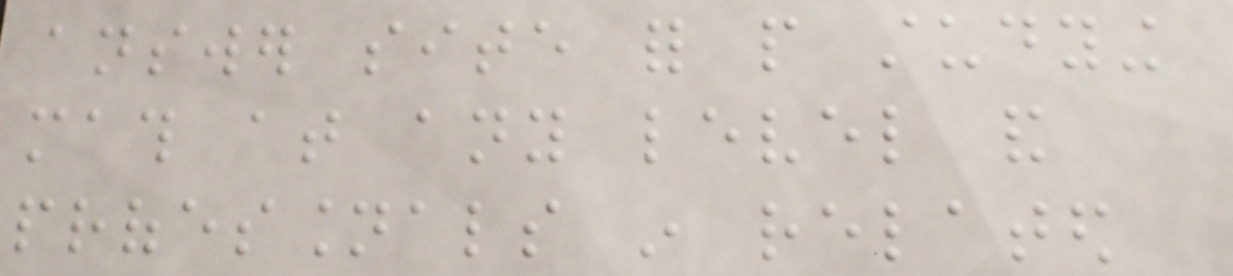answer site for people studying
math at any level and
professionals in related
